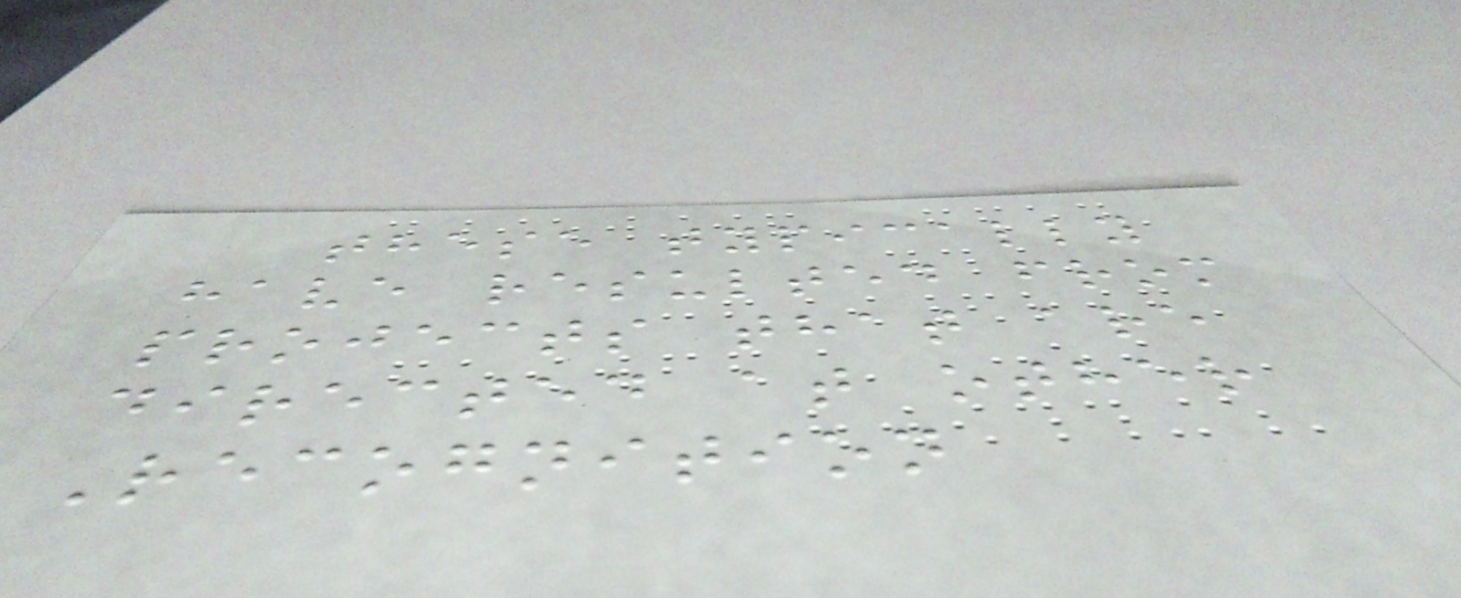these typically
have resulted from
projects that are
directed at other
Recognition
